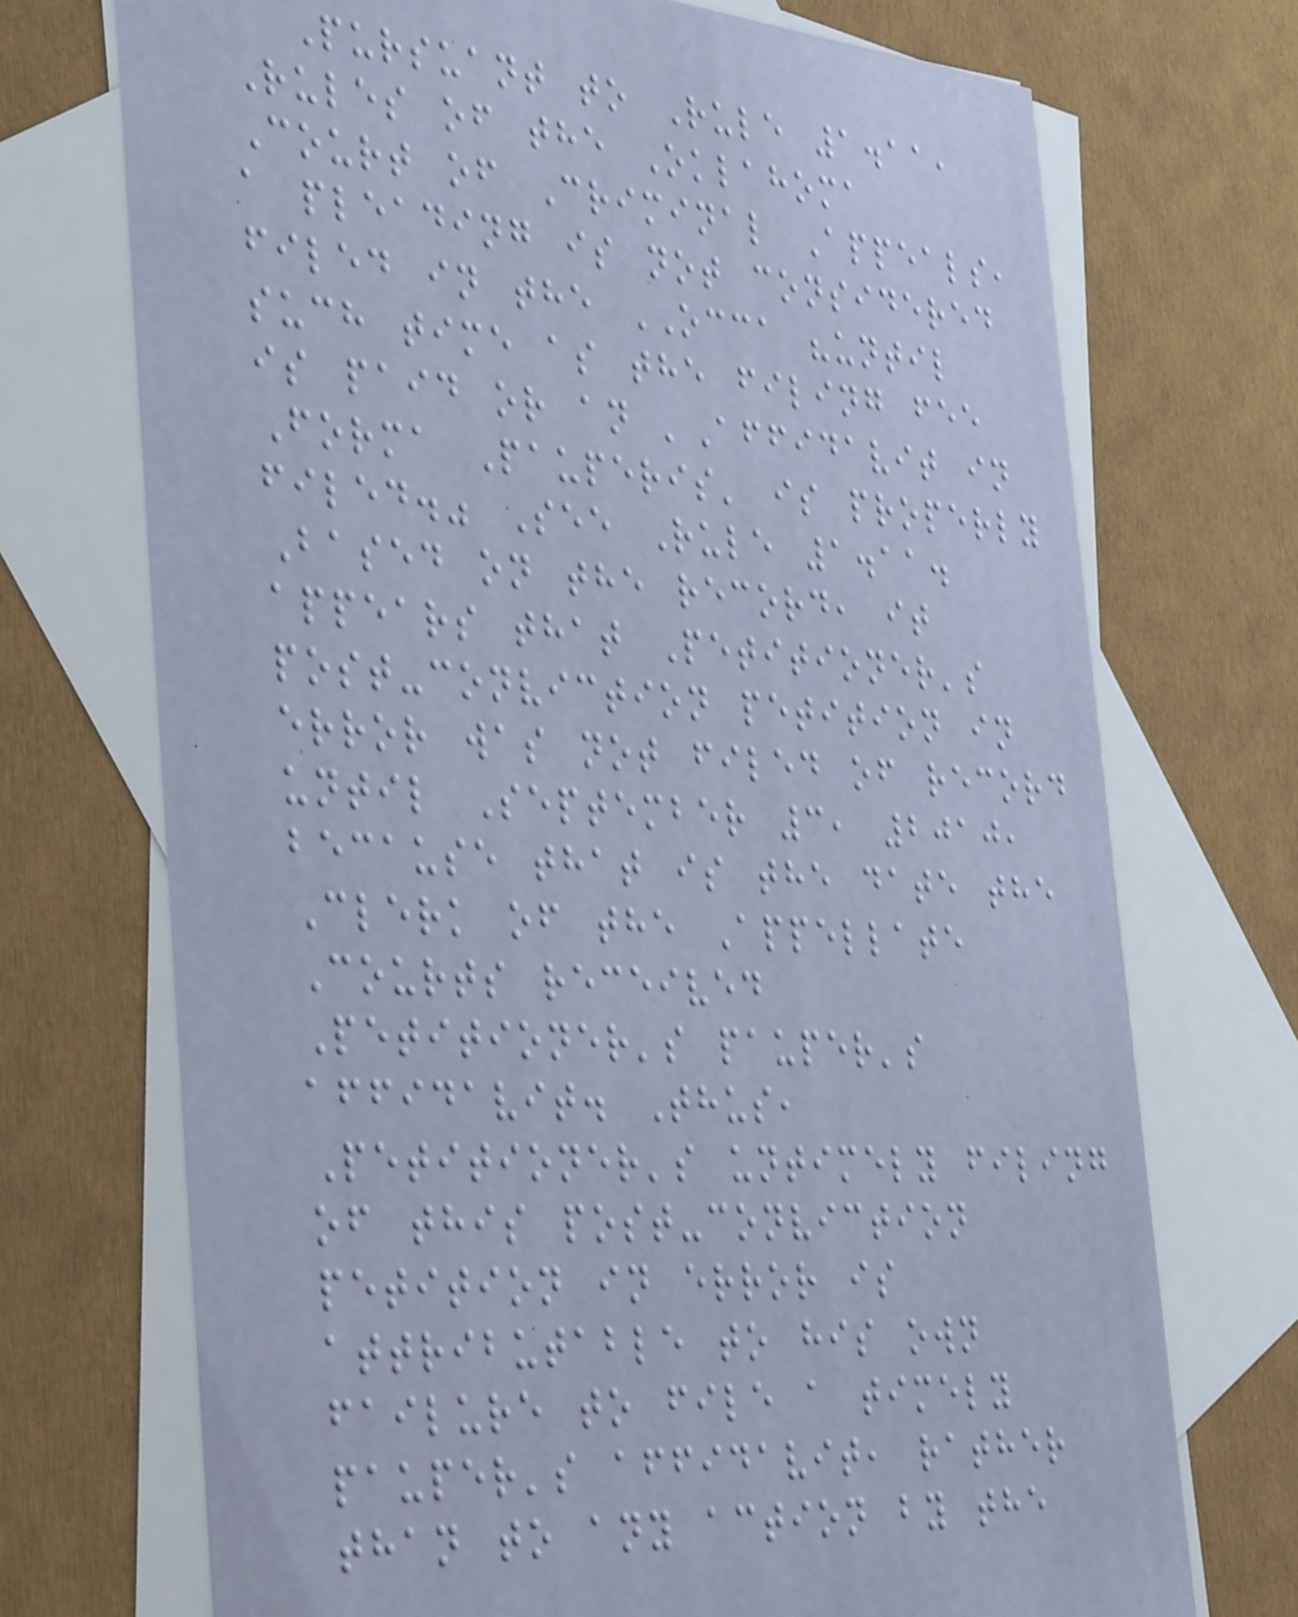Pursuant to Rule 1.11,
Rules of the Oklahoma
Court of Criminal Appeals,
a pleading is not considered
filed in the OCCA "until
such time as the filing fee
is paid or an 'Affidavit in
Forma Pauperis' is properly
filed." See Rule 1.11.
Based on the record, it
appears that Petitioner's
post-conviction petition in
error was not filed of record
until September 3, 2010,
because that is the date the
Clerk of the Appellate
Courts received
Petitioner's pauper's
affidavit. Thus,
Petitioner's untimely filing
of this post-conviction
petition in error is
attributable to his own
failure to file a timely
pauper's affidavit, rather
than to any action by the
